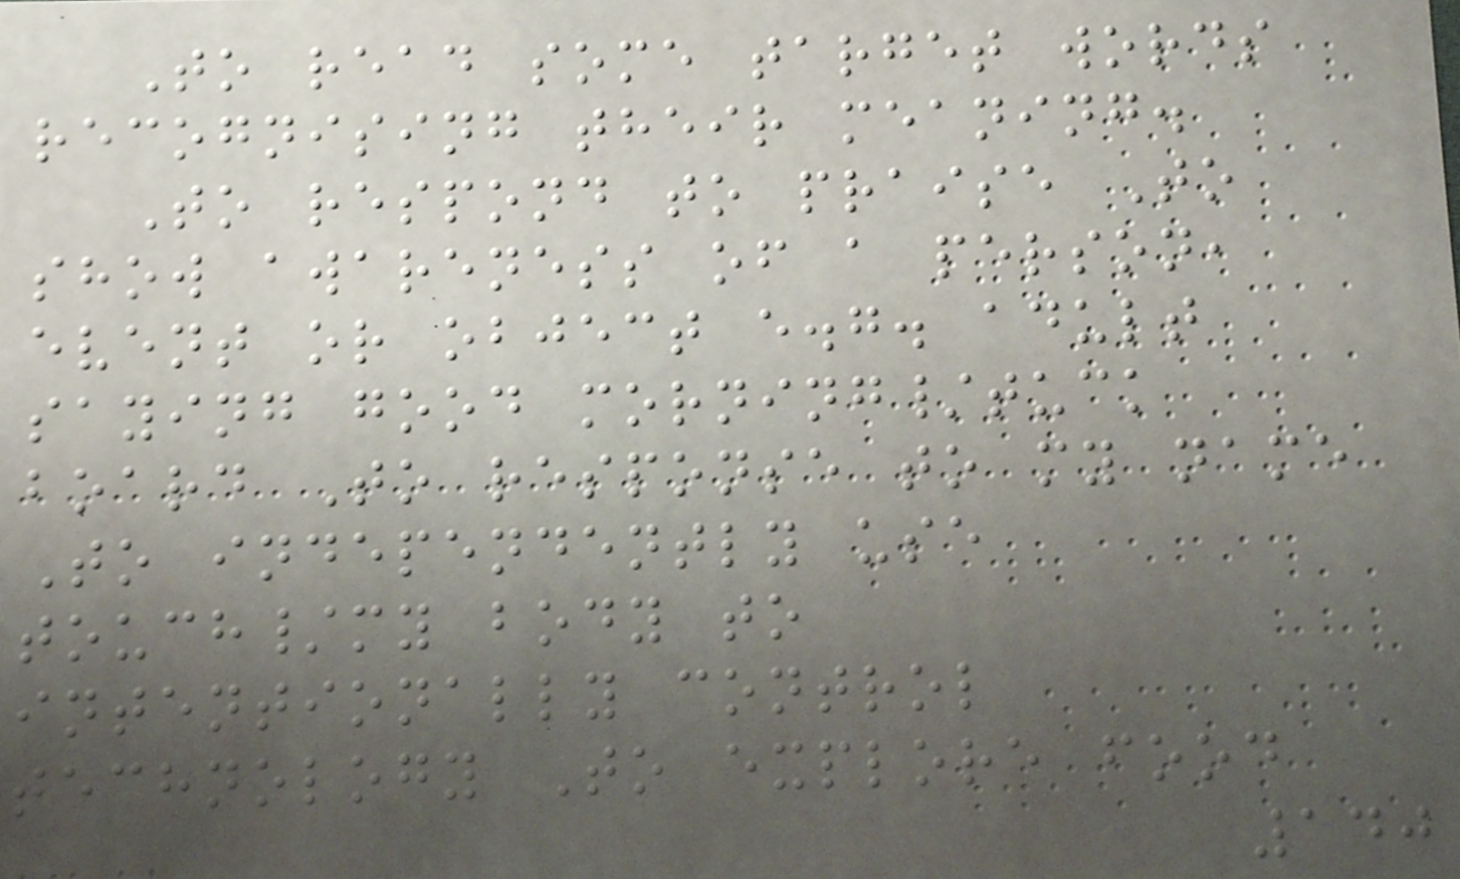To read some target words
recognising their meaning.
To respond to praise To
show awareness of a person,
event or object e.g. adult
saying good morning/tuck
board To response to my name
To independently use
touch/my body to
intentionally control
technology To explore food
140
